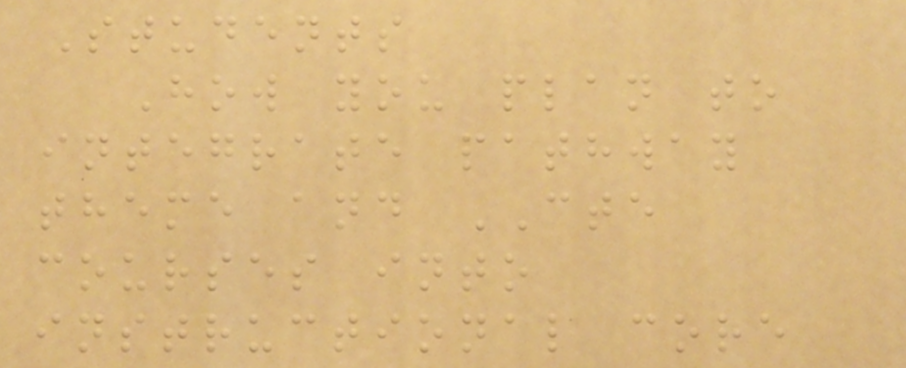Students
How you plan to
integrate pathway
theme and CTE
courses into
instructional core
